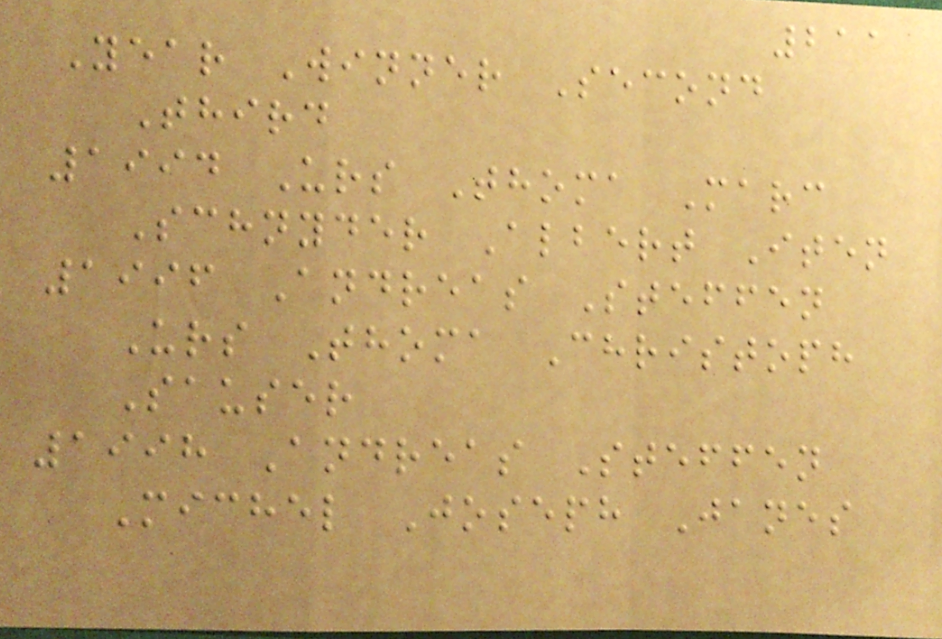211
Year Winner Second
Third
1994 Urs Thoma Marc
Schnyder Albert Iten
1996 Andreas Steffen
Urs Thoma Christoph
Sauser
1998 Andreas Steffen
Michel Joseph Janes
